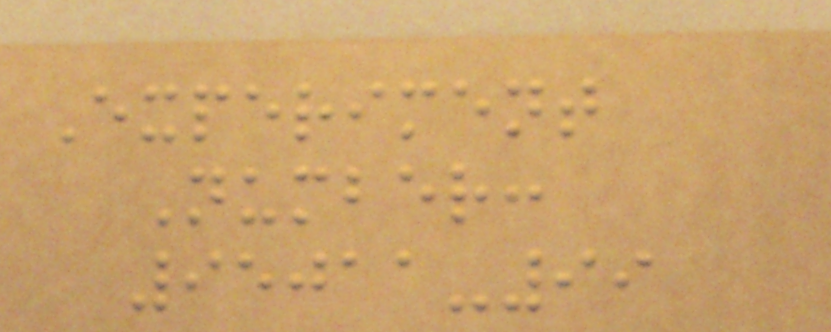Experiment
Number:
95011-99
